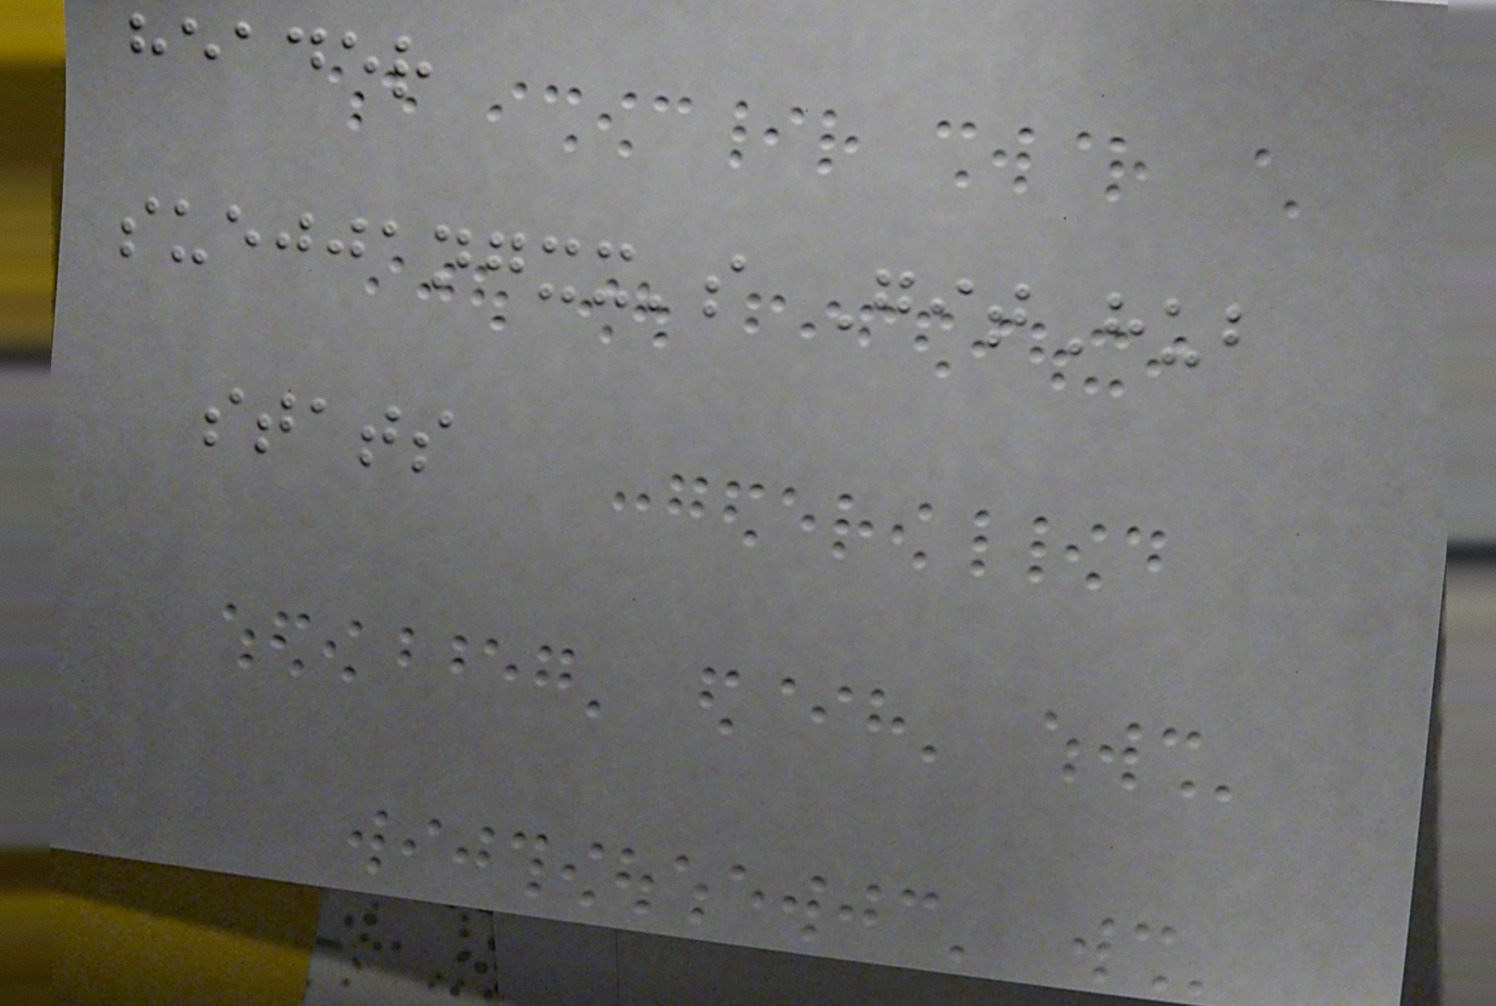header
suejjangxx's GitHub
stats
